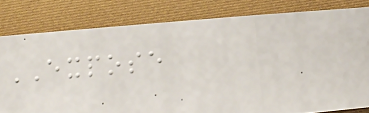EXPOSE
